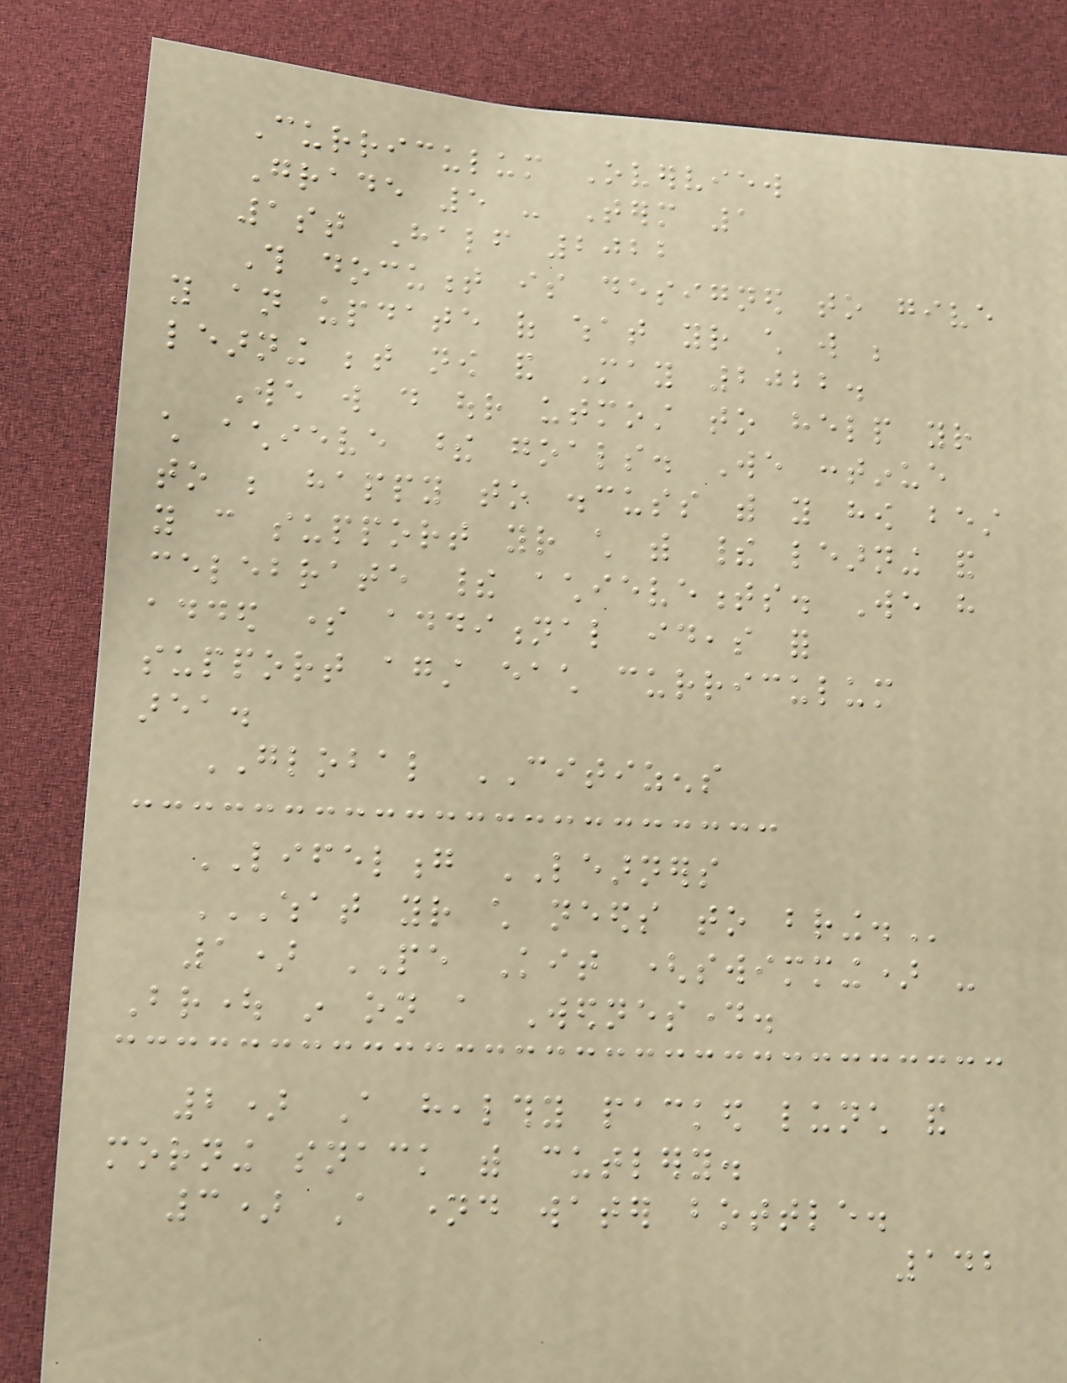Curriculum Overview
Grade 5 - Term 1
1st Half 2022
This document is designed to give
you an update of what your child will be
learning between now and May 2022.
We will do our utmost to help your
child achieve these goals. We continue
to be happy to discuss with you how best
you can support your child with their learning and
celebrate their achievements. We have
added some additional ideas for
support against each curriculum
area.
GLOBAL CITIZENS
LIFELONG LEARNERS
WHAT YOUR CHILD NEEDS TO BRING.
1) PE Kit (swimming) -
Brought in on a Wednesday.
2) A healthy packed lunch and
morning snack with cutlery.
3) A named water bottle.
142
